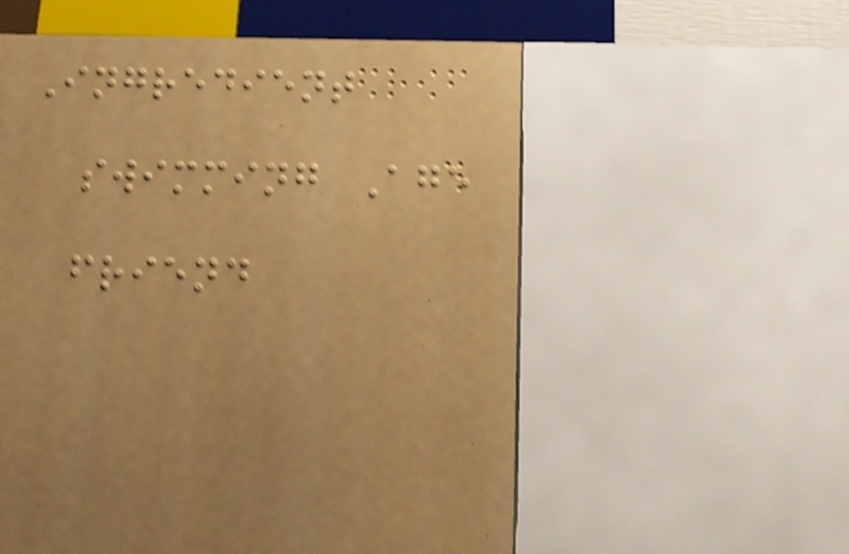Ingredient
swimming Age
friend
